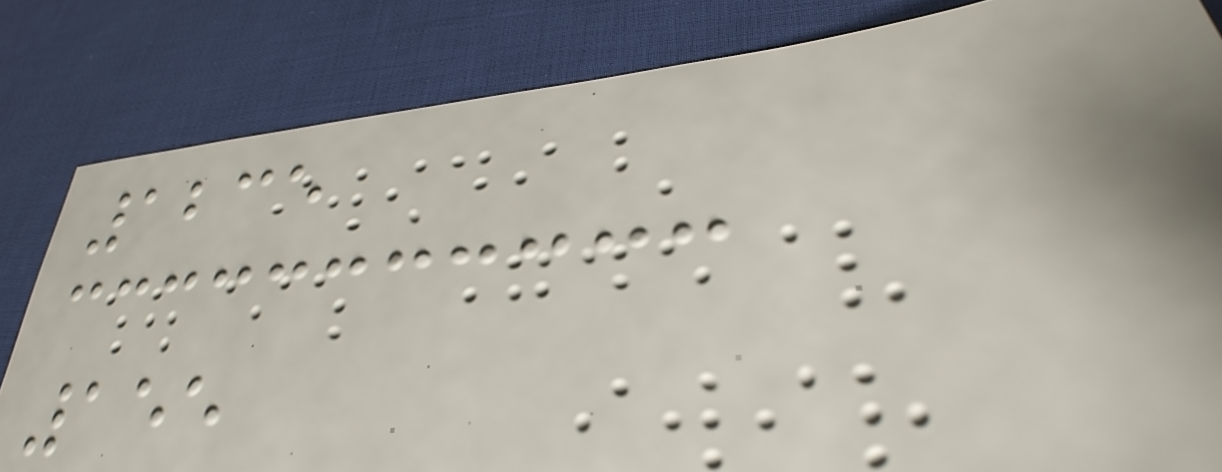1235
155
